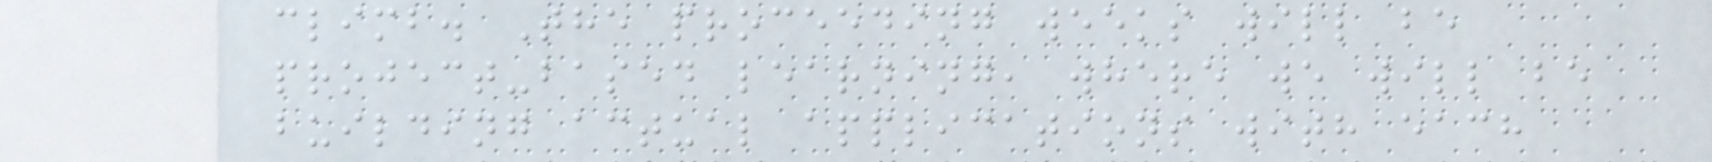climb. The proceeding weeks will be
project-based learning, where we will be
building actual applications with each
